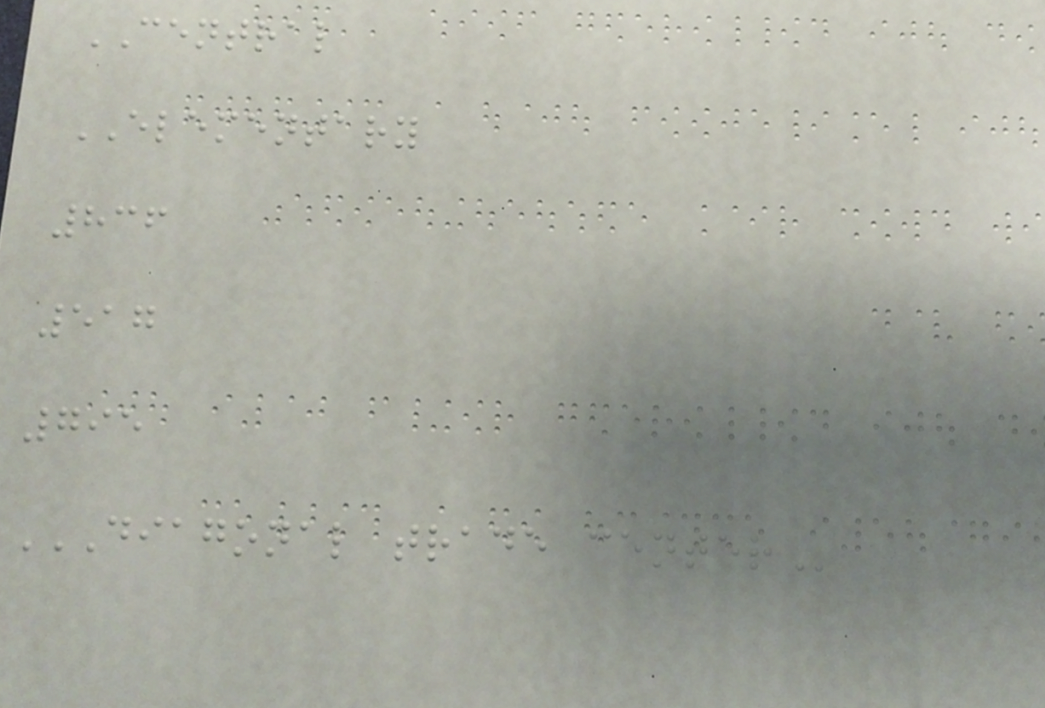CENTRAL
ELEMENTARY
836
517
795
DIAGONAL TRADE CENTER
